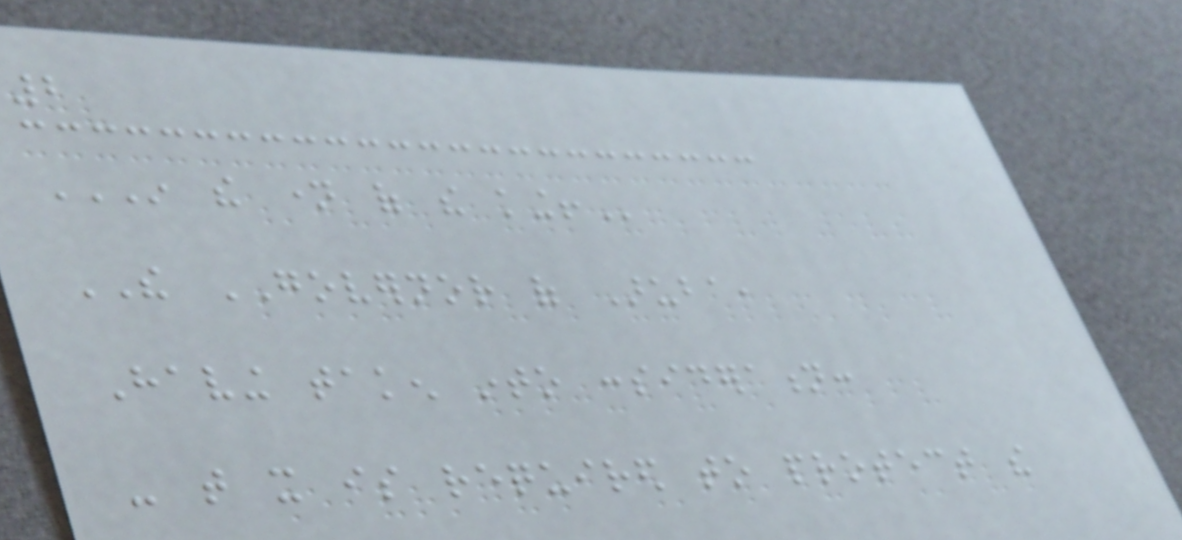2
IN THE NAME OF THE KING!
THE GOVERNOR of Aruba,
Having taken into consideration:
- that it is required to protect the
